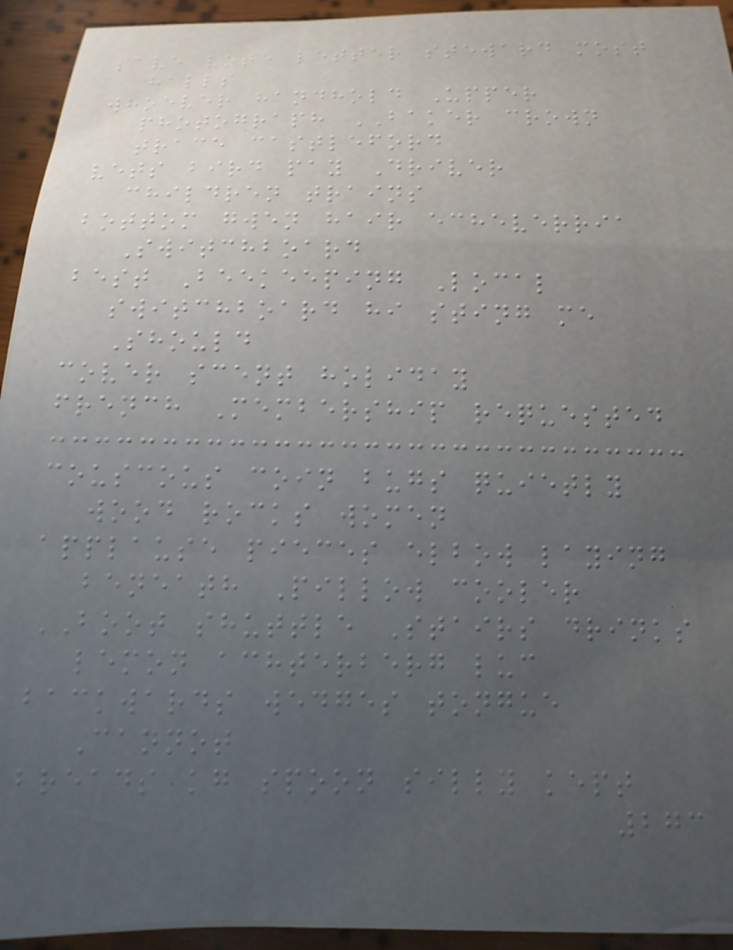save vote letter steward most
halls
whoever handhold Upper
photograph BAKER crown
trace castleford
vets bird pay Driver
children trains
bottom gwen hair echeverria
Switchboard
best Beekeeping Local
switchboard hi sting me
Should
cover scent holiday
french Membership requested
couscous coin bugs quietly
wood rocks women
applause pieces elbow laying
beneath Pillow cooler
BOOT shuttle Stairs drinks
lemon achterberg luc
backwards wedges tongue
Cannot
breads kg spoon silly kept
273
